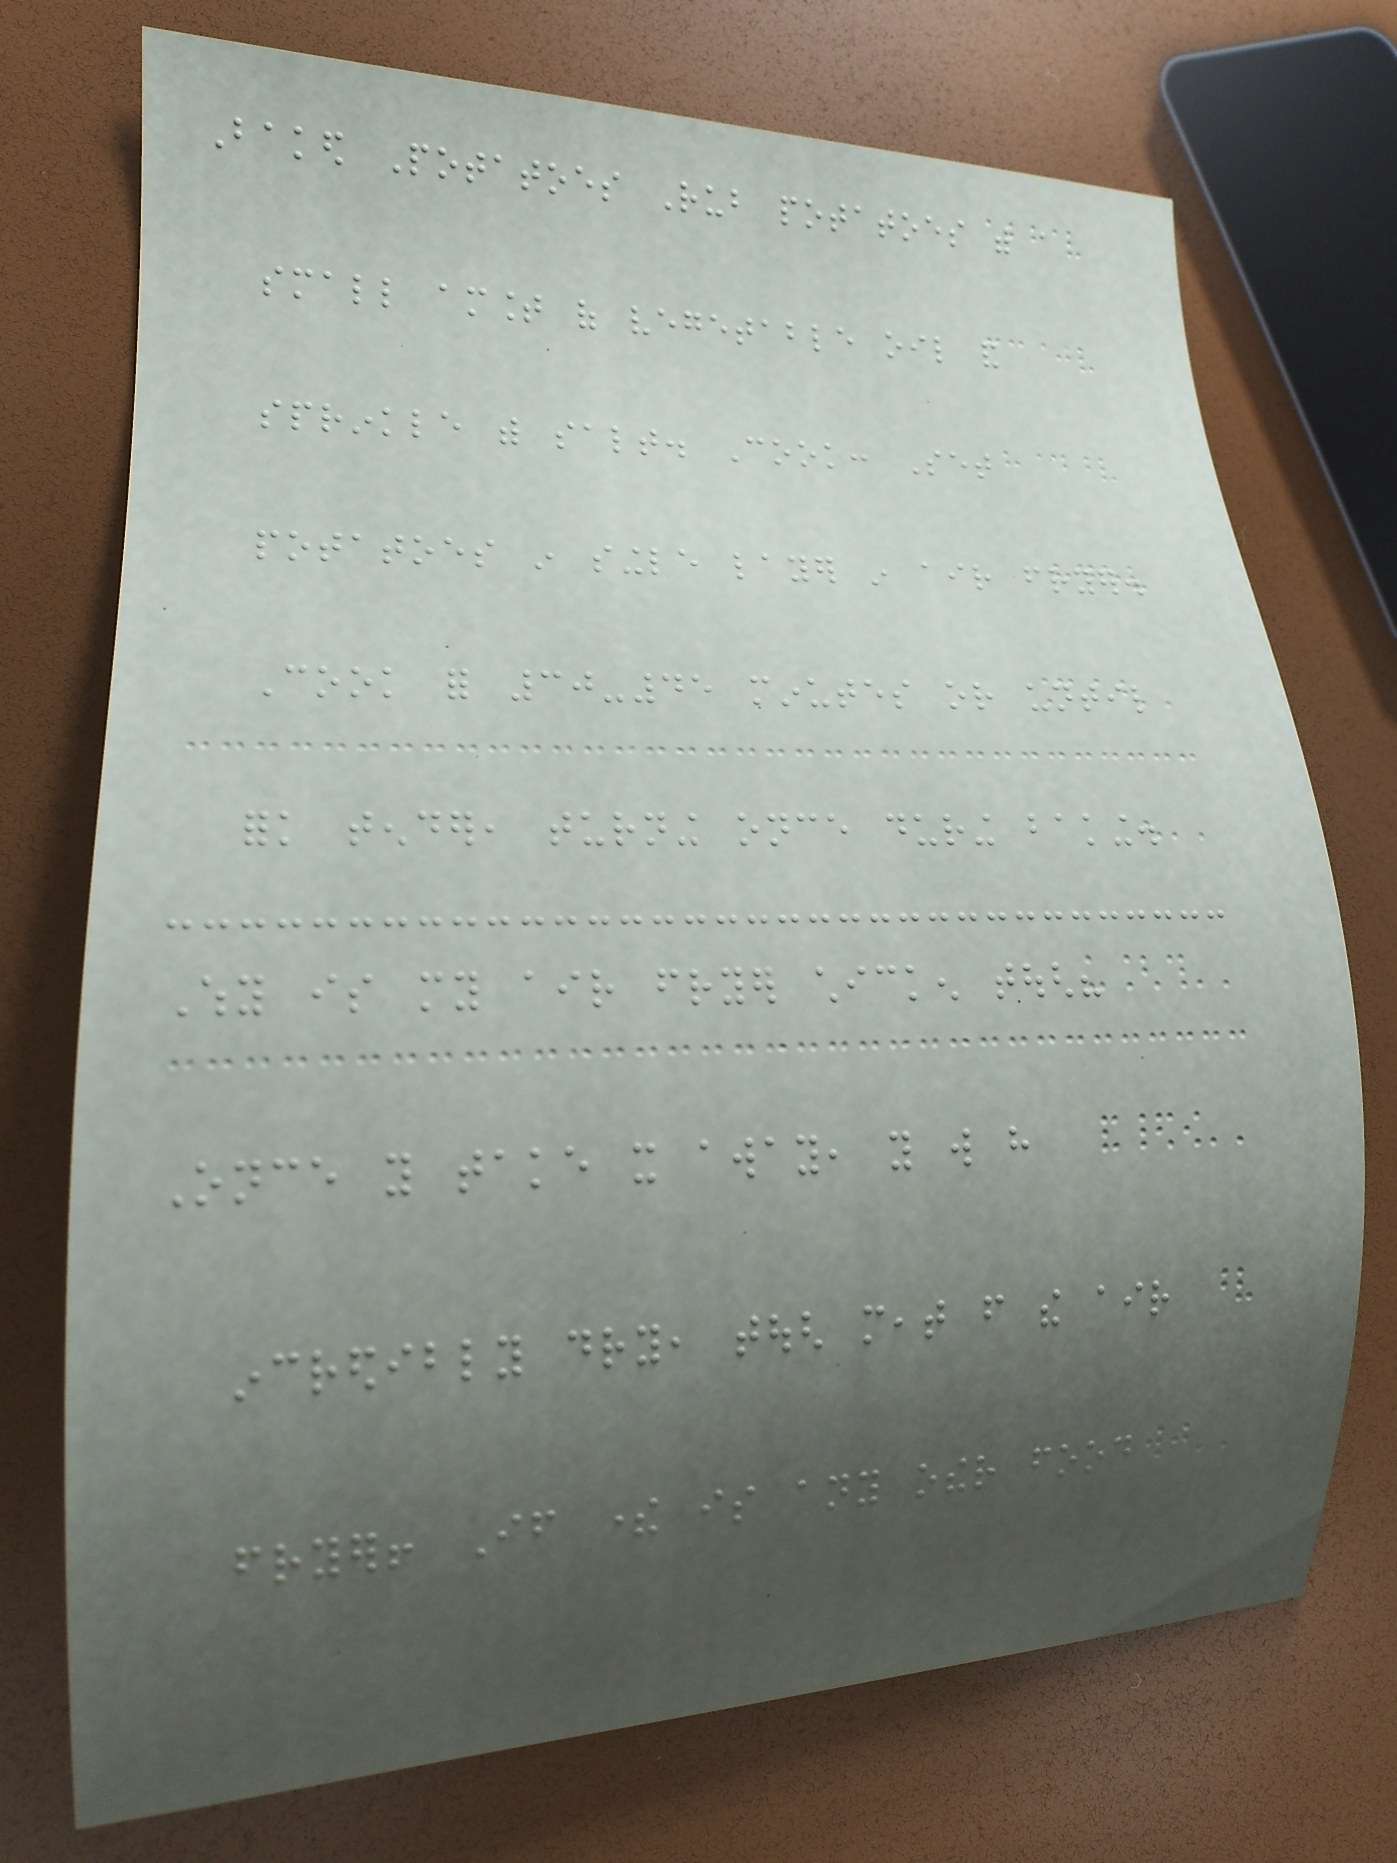Baked Potatoes Rub potatoes with a
small amount of vegetable oil and
sprinkle with salt. Cook: Set
potatoes in single layer in air fryer.
Cook for 30-45 minutes or until
fork tender, turning once during baking.
Why is my air fryer chicken tough?
Once you take it away, you will have
incredibly dry, tough meat from the air
fryer! If there is any other food
